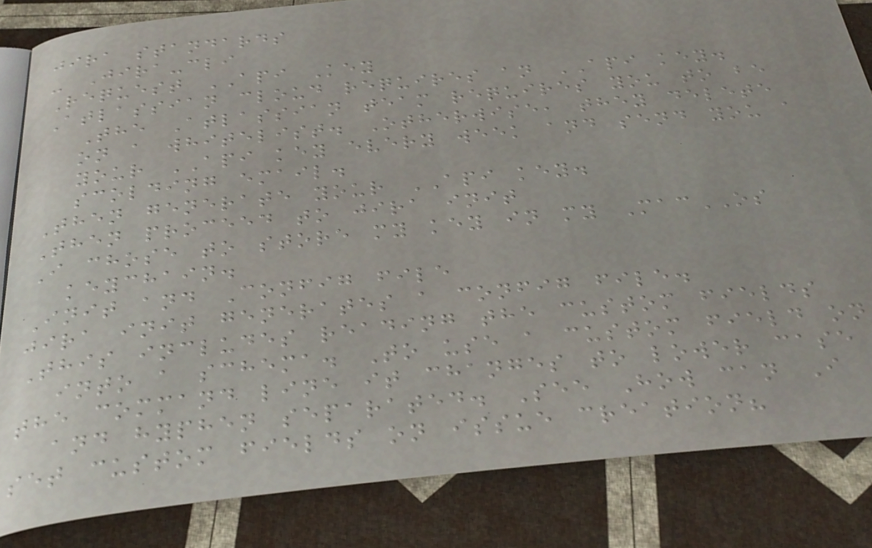jira standards
- Jira-cli
Request API Key
Atlassian cloud requires an API key.
The Atlassian team requires you to be
on a whitelist. Otherwise, they delete
your API key every week and send you a
scolding email.
Then generate your API key.
Then proceed to jira init
I chose to store my key in my MacOS
keychain.
Init and Config file
jira init generates a config file.
This includes reading the custom fields
into a schema. To use a custom field on
the command line it changes to lower case
and hyphen separated. See How can I
set custom fields on issue creation?
